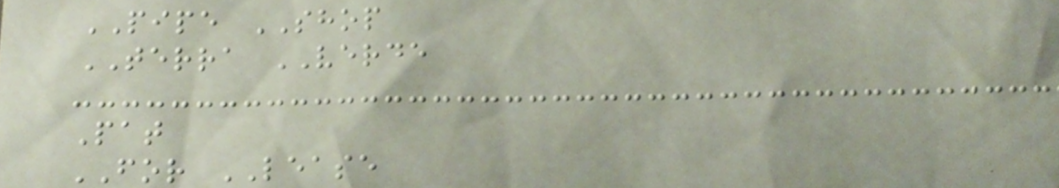PIPE SHOP
TERRA VERDE
Pat
FOR LEASE
